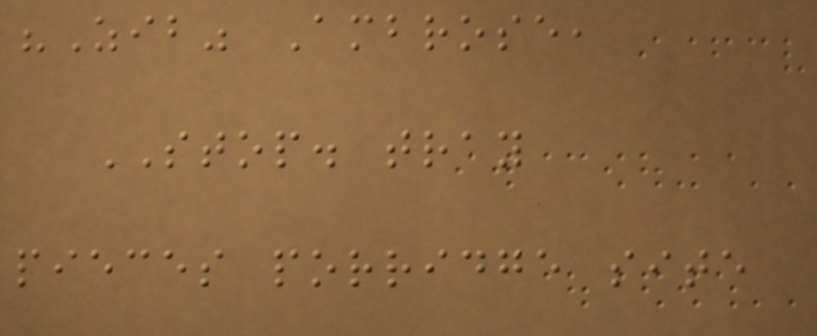"Zib" Ambrose,
STOP. tray
pieces porridge site
